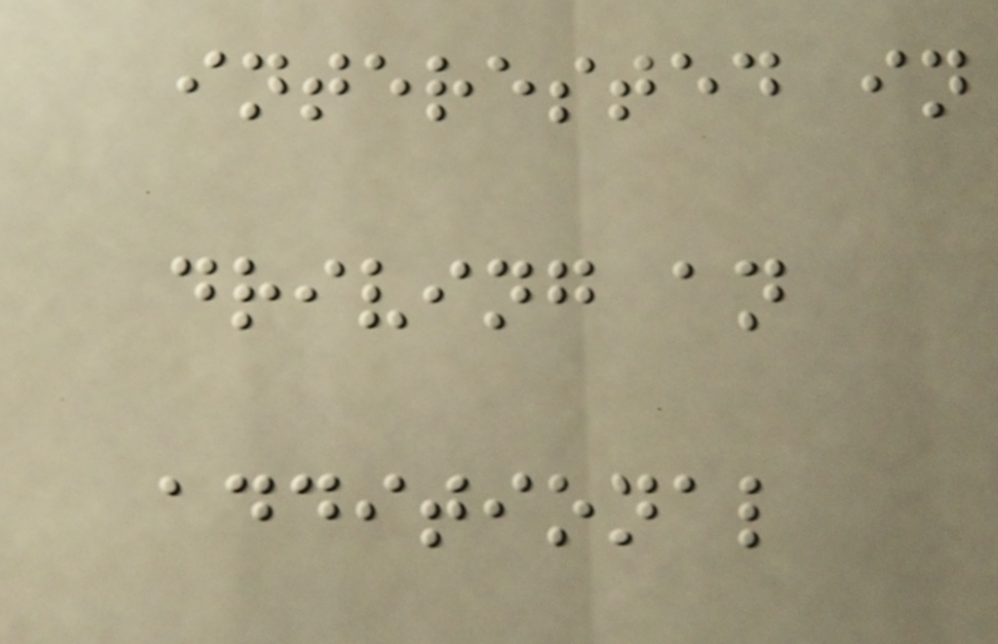interested in
driving an
additional
